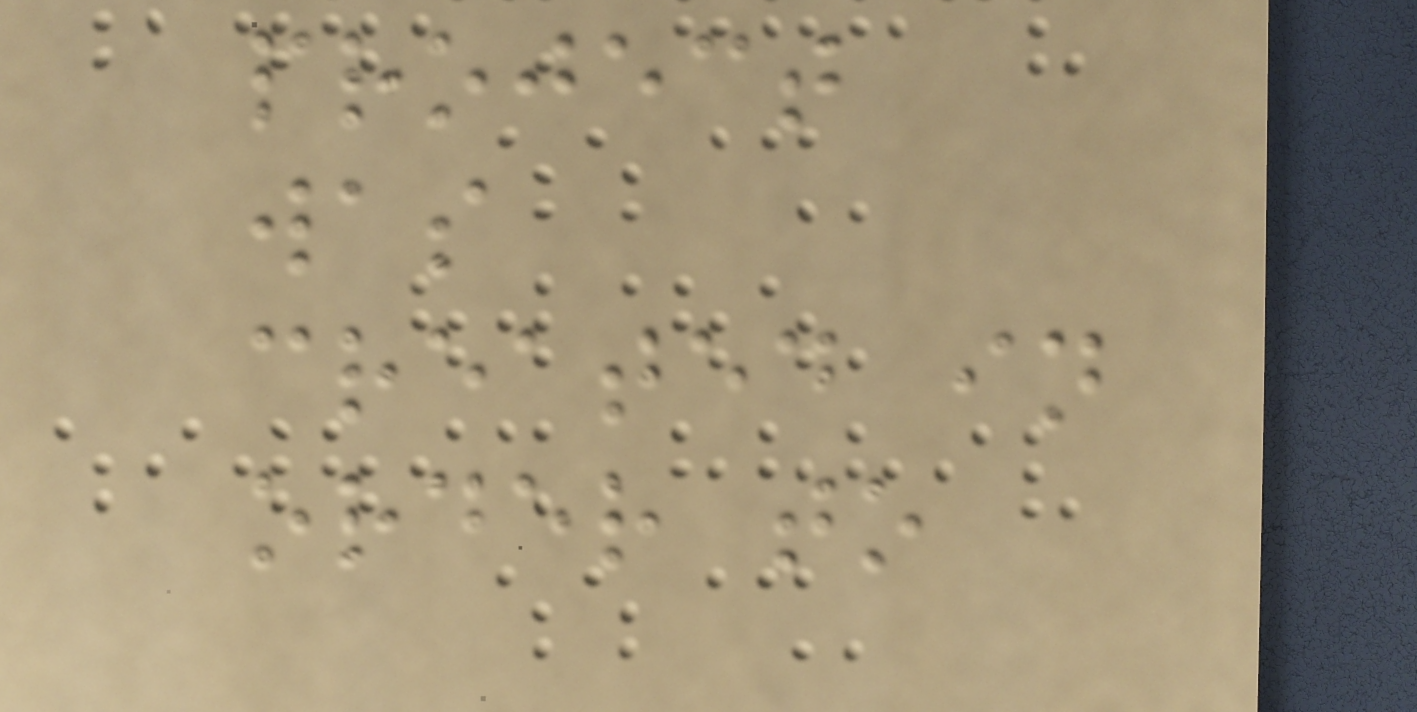project
was
created in
order to
